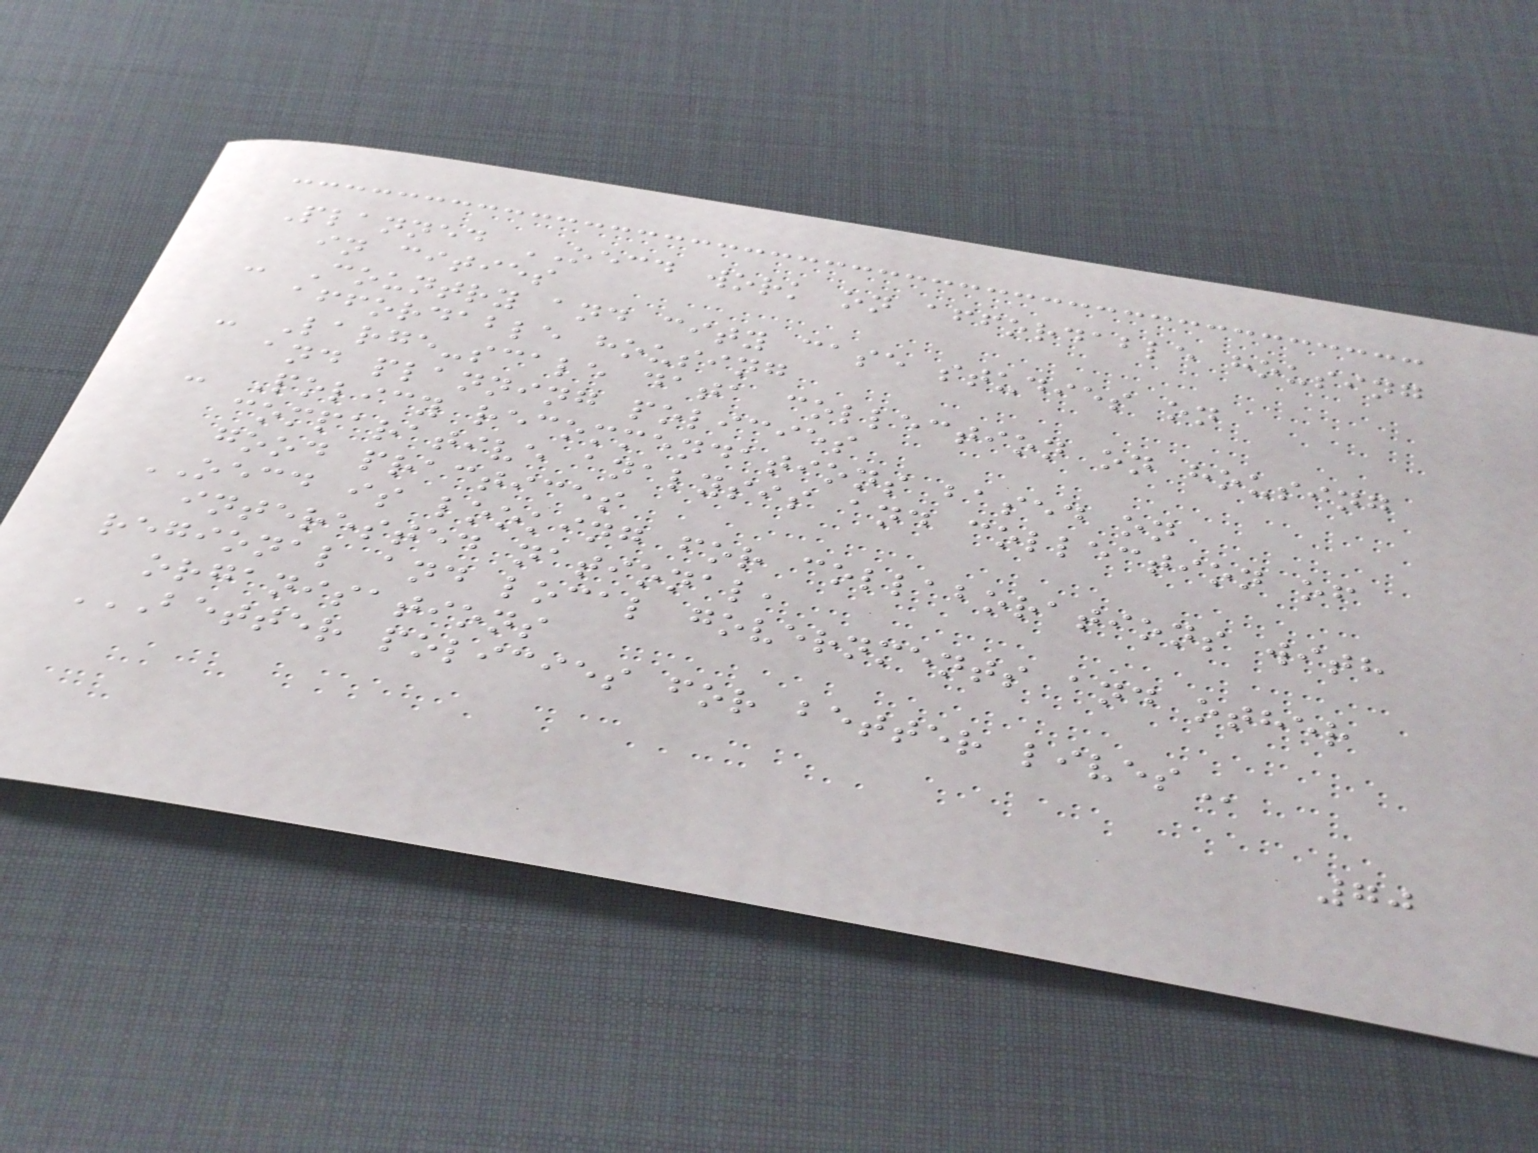Planned OECD work on affordable housing
in cities
- Country and city case studies on
affordable housing
- Large-scale data collection on housing
and planning policies
- Policy recommendations based on
comparative analysis and collection of
good practices
OECD is looking for collaborations with
interested national,
regional and local governments and other
organisations
BETTER POLICIES FOR BETTER LIVES
70
